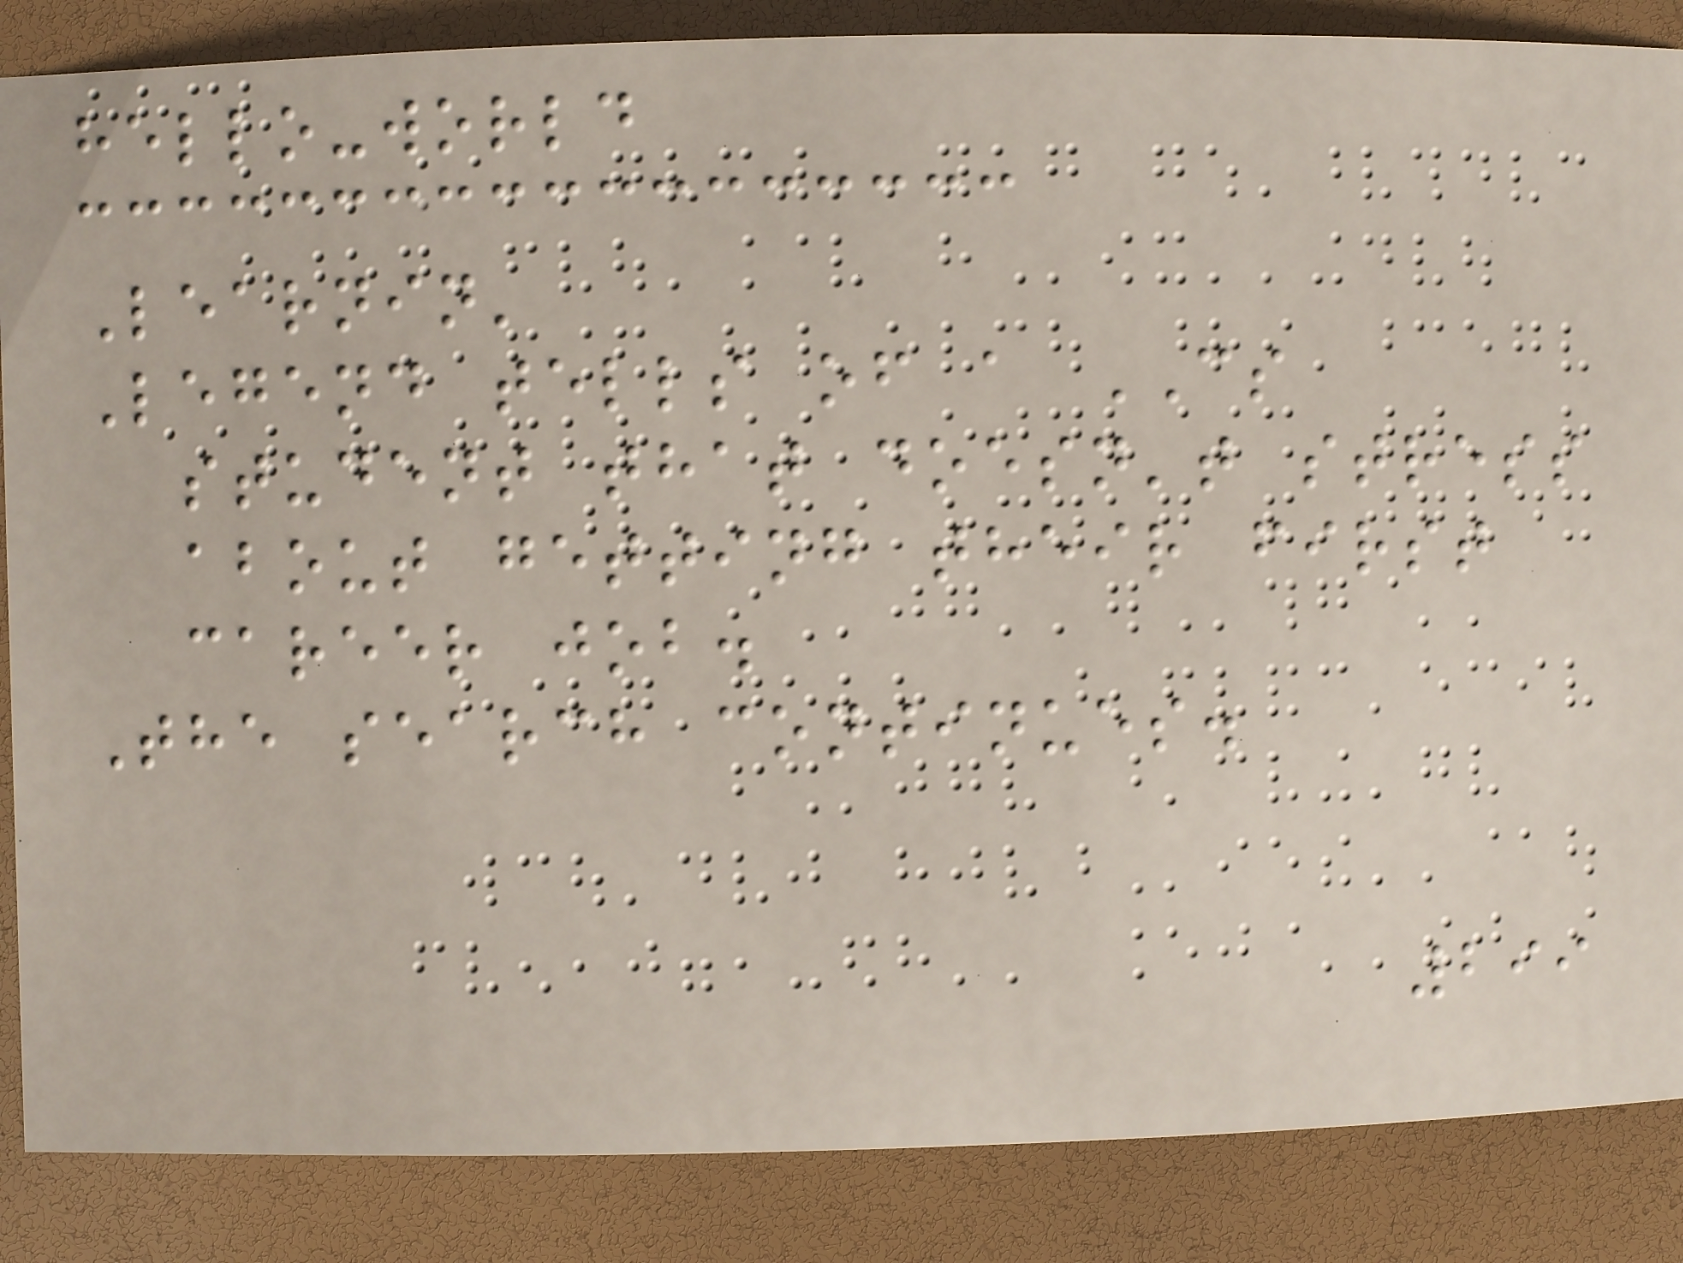hello-world
Learnin'
Legend tells of a CS
student that doesn't stress
about getting their first
career job.
The search continues.
299
